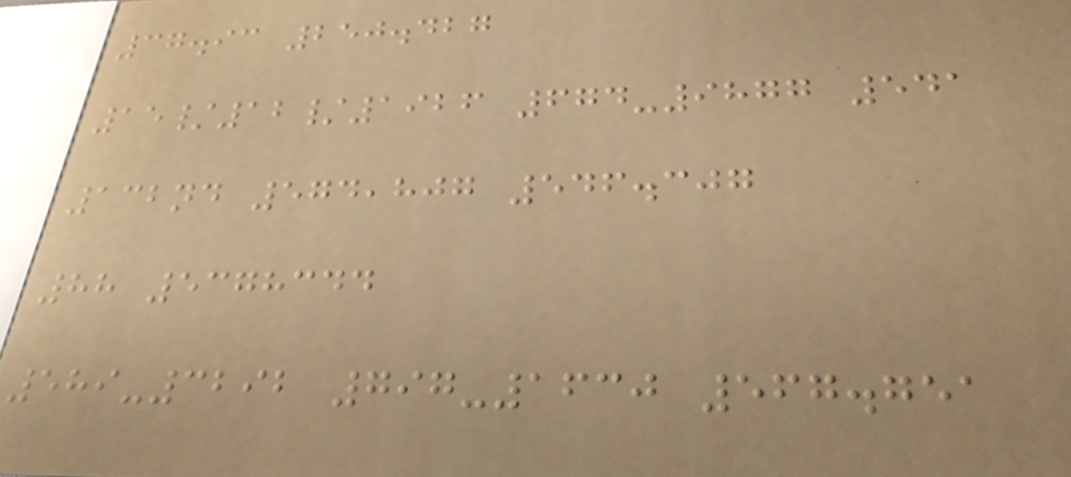37.93 250.427
15/12/1926 674-9877 541
132nd 574,807 546.307
88 5378344
589-3292 797-1630 567.751
